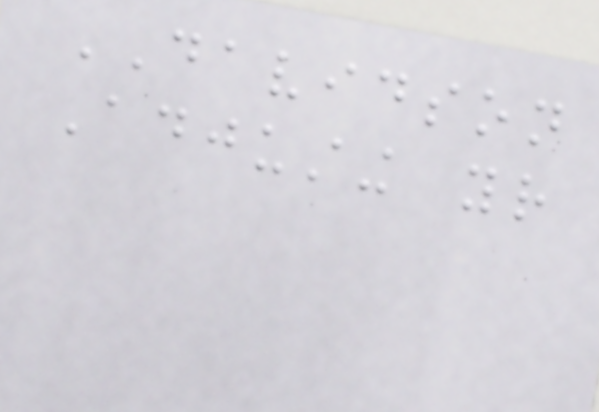DAVIDSON
Adjusting your
